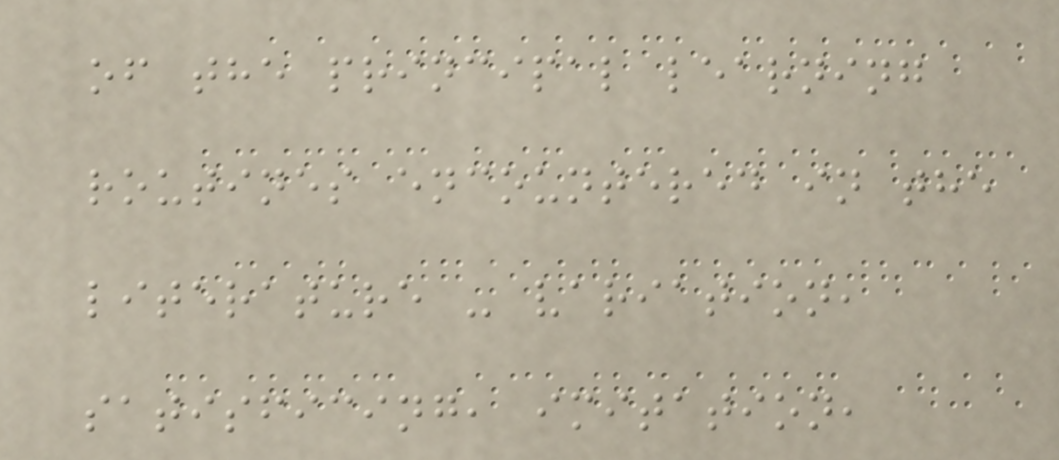of the principal learning
routines encountered in the
literature - variation,
satisficing, imitation,
